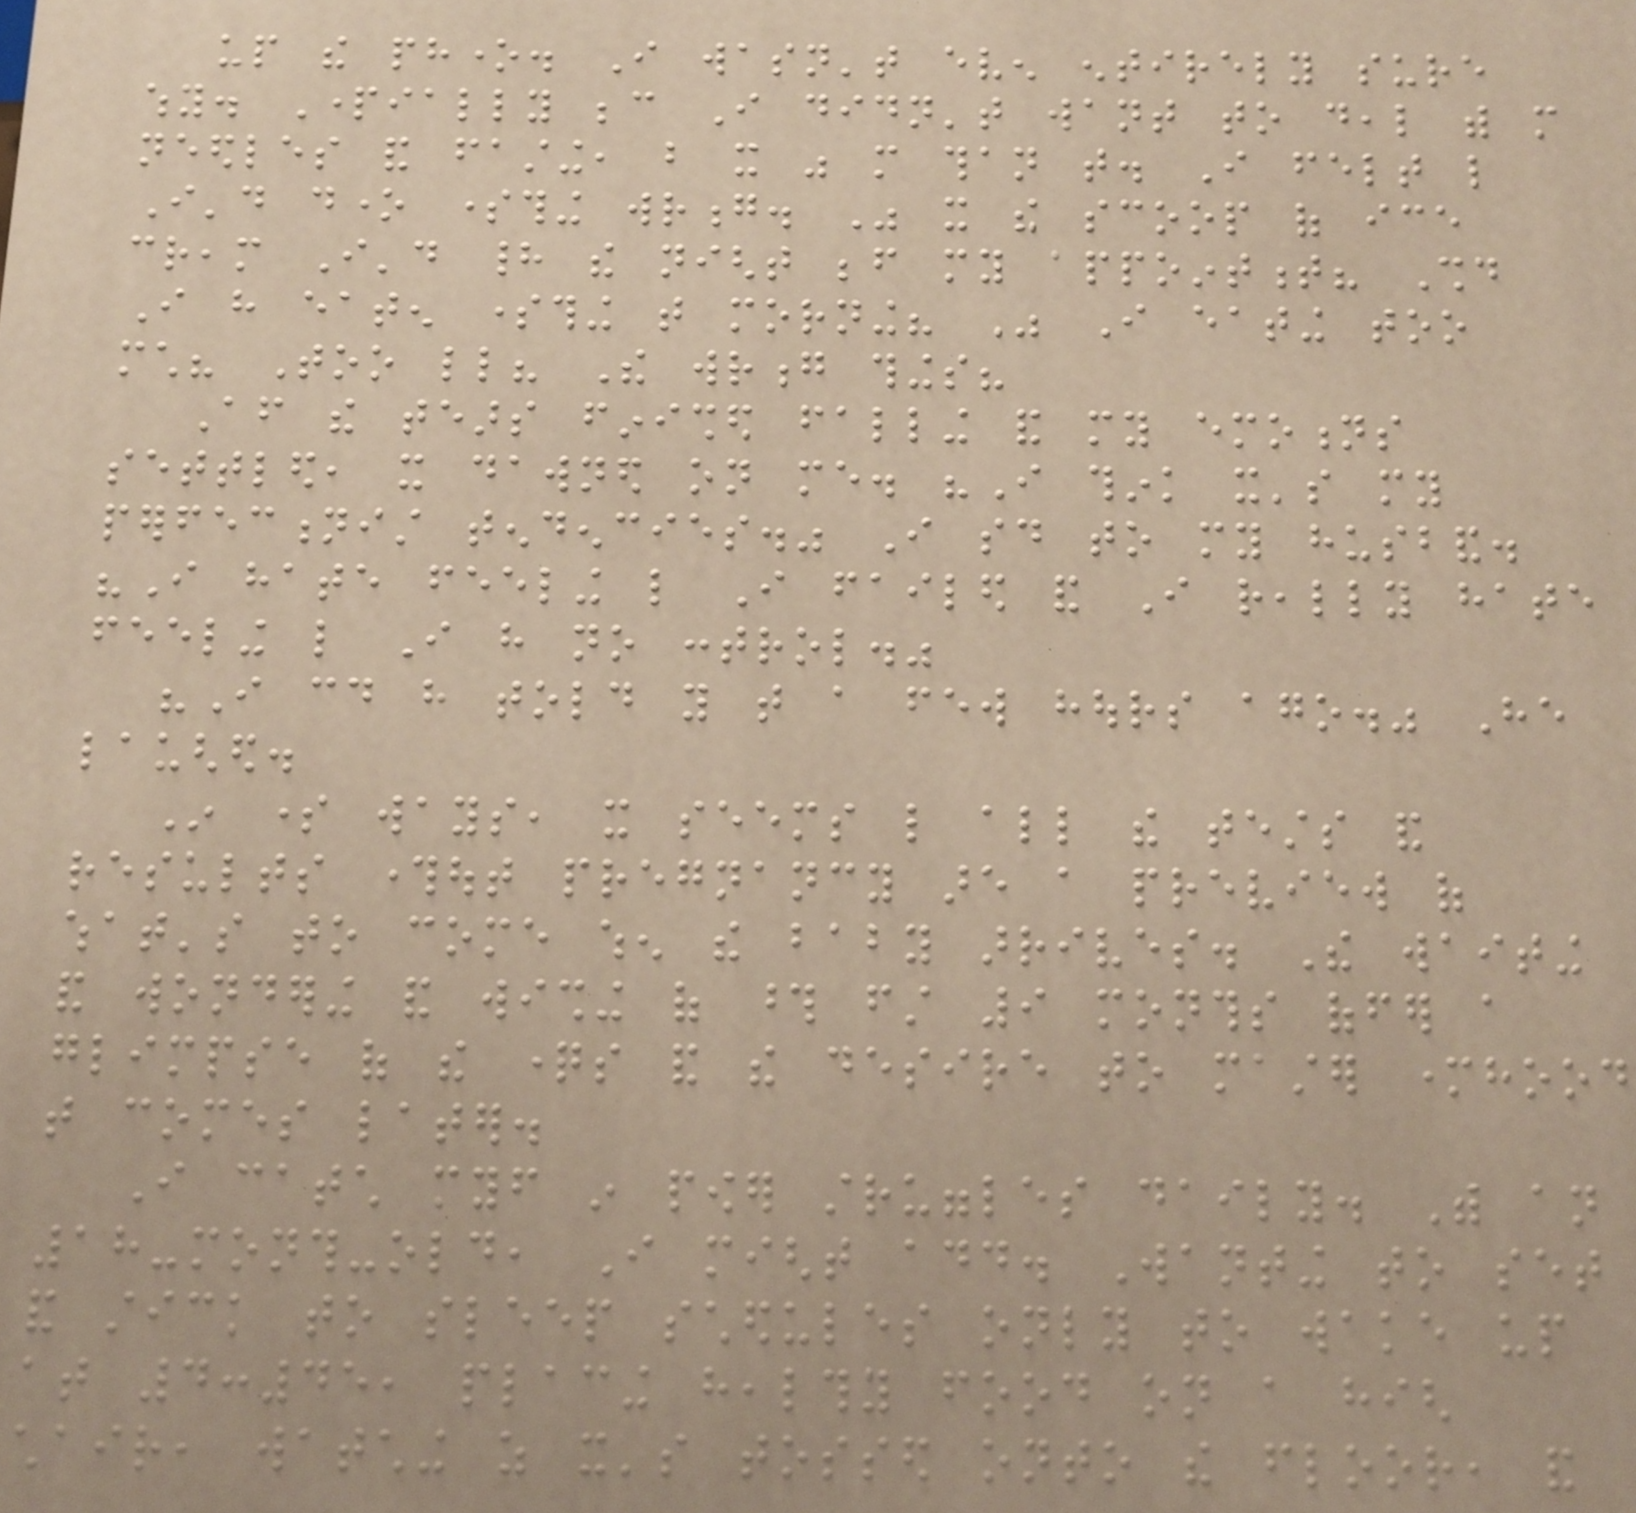up the phone. I wasn't even entirely sure
why. Partially because I didn't want to deal with more
needles and fasting, but it was more than that. I felt like
I'd done something wrong. Was it the scoop of ice
cream I'd had the night before my appointment? Should
I have eaten something that morning? Was I eating too
much? Too little? The wrong things?
After the tears finished falling and my emotions
settled, it dawned on me. "I think it's my
perfectionist tendencies." I said to my husband.
"I hate feeling like I failed and I really hate
feeling like I have no control."
"I could have told you that a few hours ago." He
laughed.
In some ways, it seems like all the tests and
results throughout pregnancy are a preview of
what's to come when the baby arrives. The waiting
and wondering and wishing of those first 9 months offer a
glimpse of the questions and the desire to master motherhood
that comes later.
I catch myself in power struggles daily. With an
18-month-old, I might add. Wanting to set
and stick to sleep schedules only to wake up
at 4:45, placing healthy food on a high
chair, watching as it's tossed onto the floor, and
